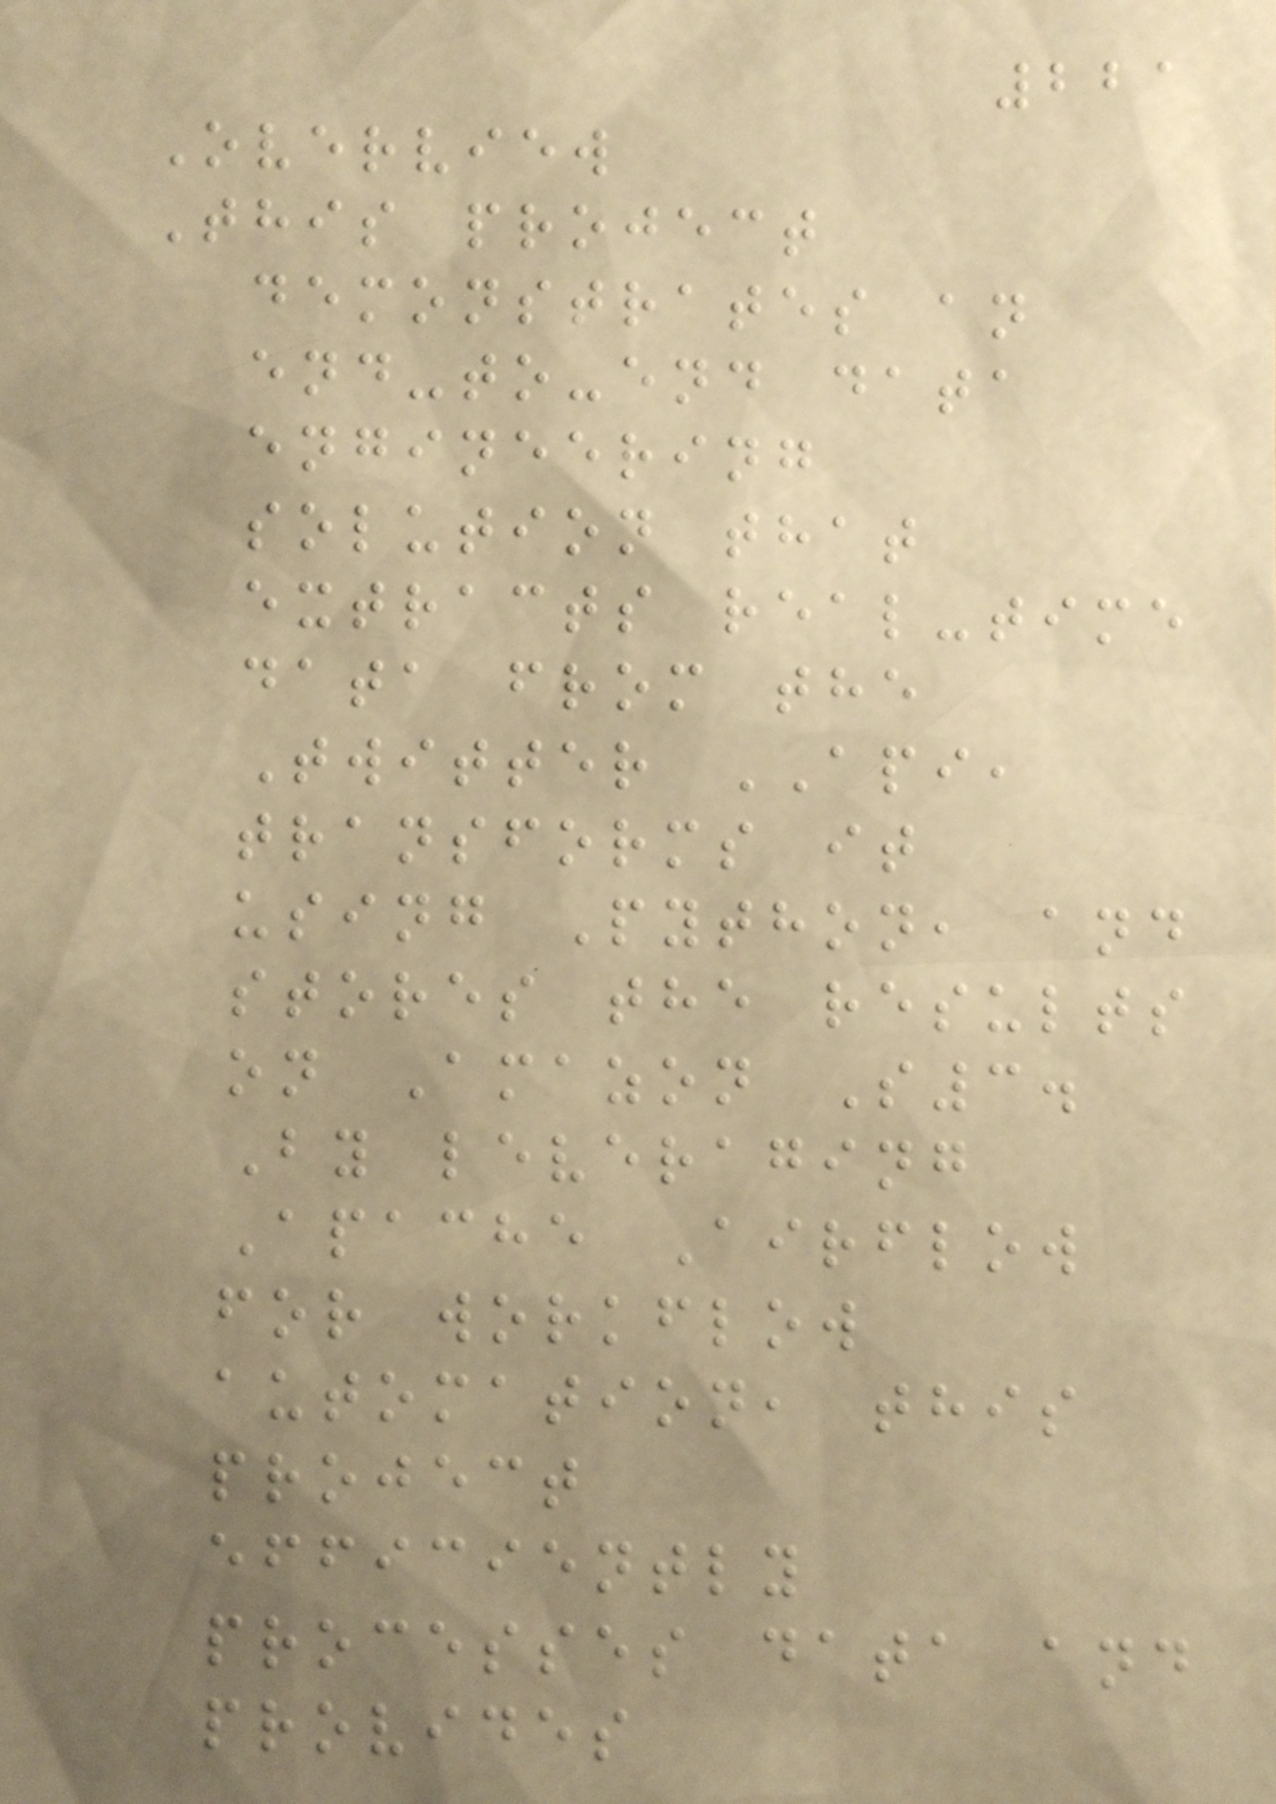221
Overview
This project
demonstrates an
end-to-end data
engineering
solution that
extracts real-time
data from the
Twitter API,
transforms it
using Python, and
stores the results
on Amazon S3.
By leveraging
Apache Airflow
for workflow
automation, this
project
efficiently
processes data and
provides
